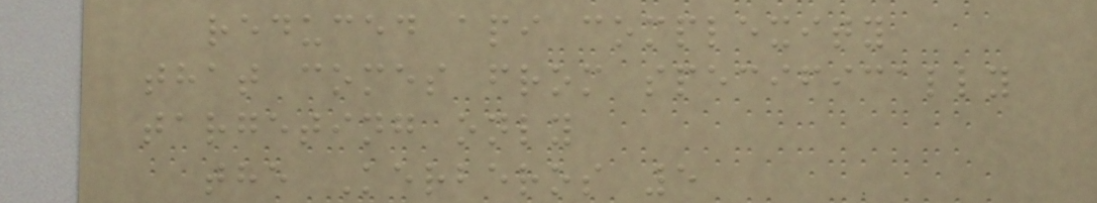reduced api complexity
that comes from specifically
targeting only
the Kerberos 5
